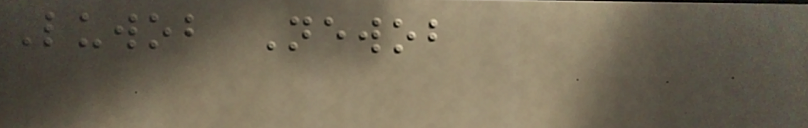Luwob Newob
